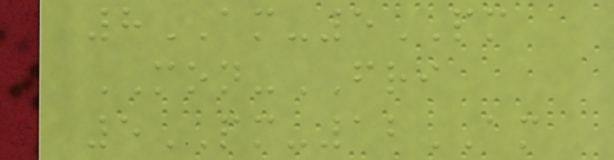8AM-5PM
MON-FRI
5PM-12AM
